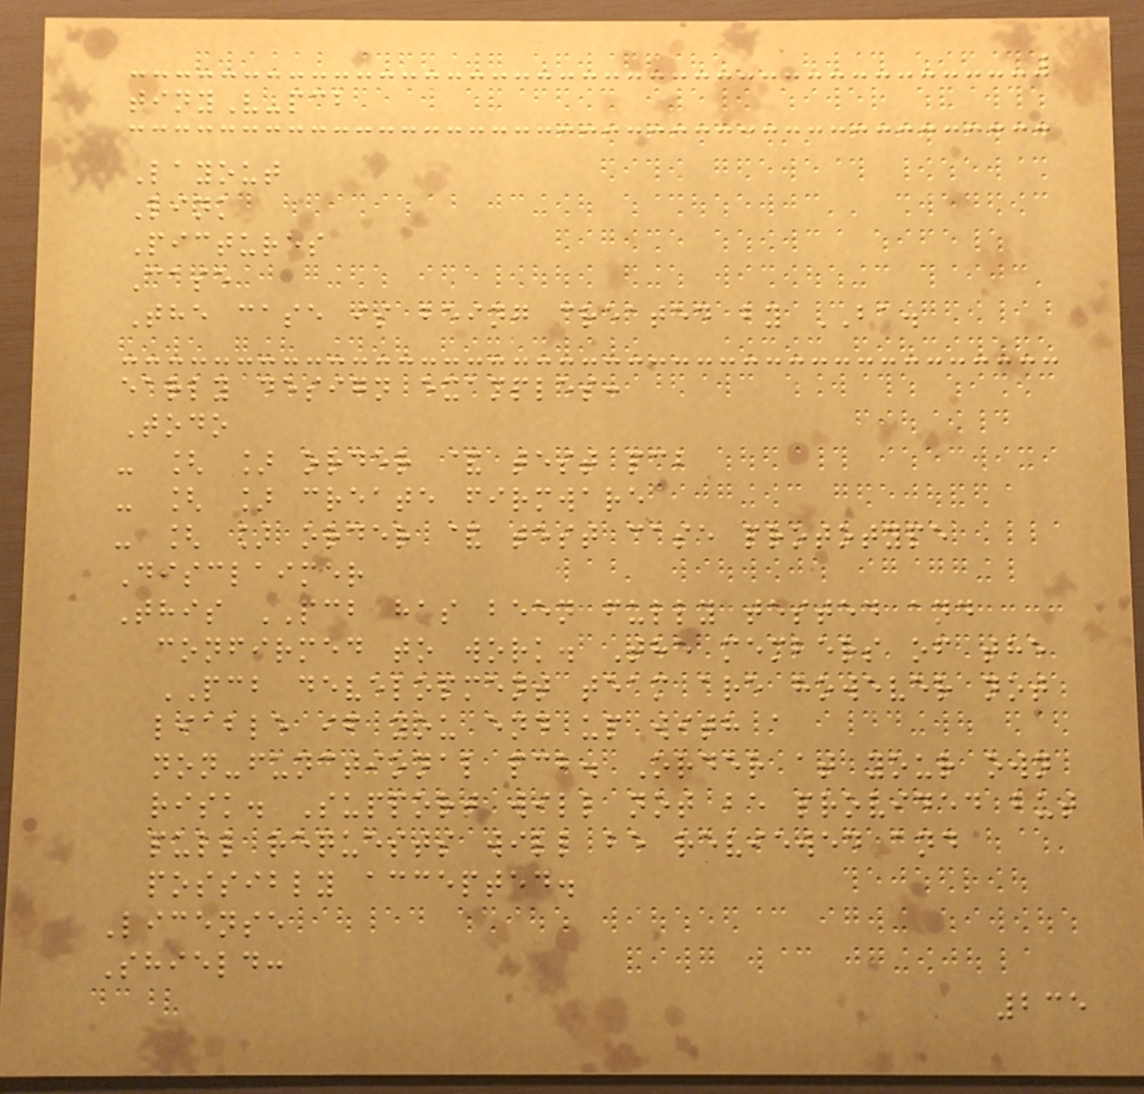tinyV-pcb
Layout
Link
Pictures
Case
The case is being created by BA.
early design examples:
Todo
- [ ] order & test pcb
- [ ] create firmware
- [ ] order & test case prototype
Disclaimer
This PCB has been fully tested and
confirmed to work. The members of the
PCB development team are however not
liable if you end up with a
non-functional pcb. Order at your own
risk. Support will not be provided but
pull requests will be reviewed and
possibly accepted.
License
Shield:
235
